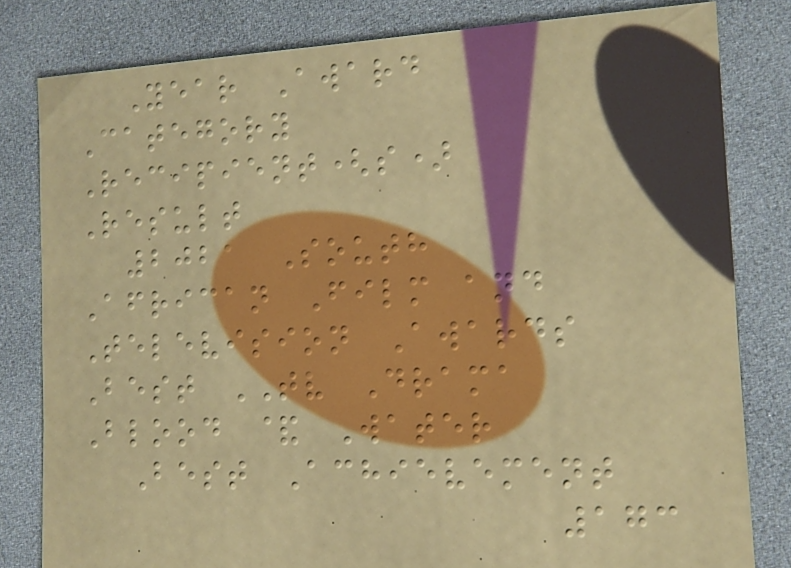Year Award
Category
Recipient(s)
Result
2021 South
African Film and
Television Awards
Best TV Drama
Blood & Water
Best Achievement
173
